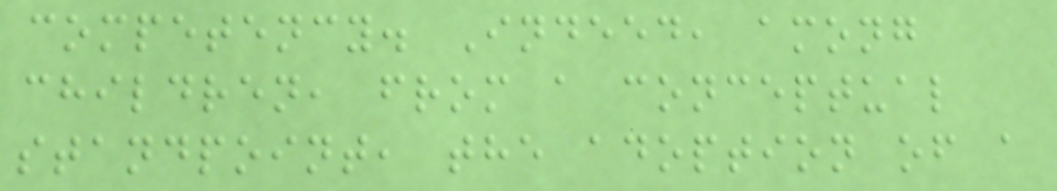competency. Indeed, among
children, from a conceptual
standpoint, the adoption of a
